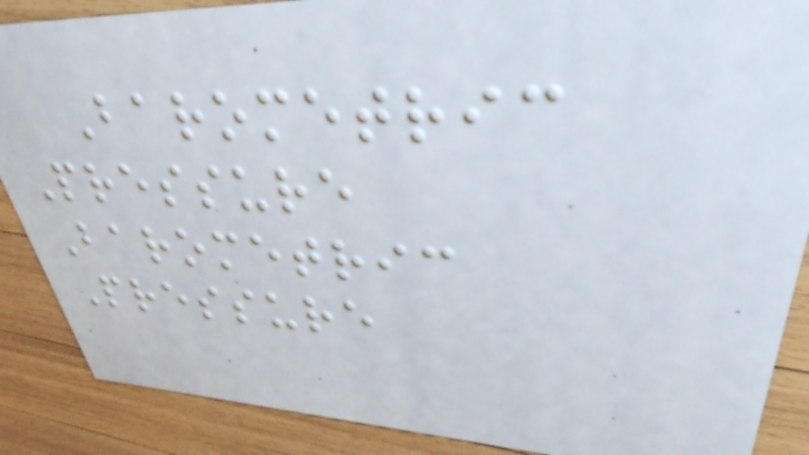Barometric
Pressure
Barometric
Pressure
